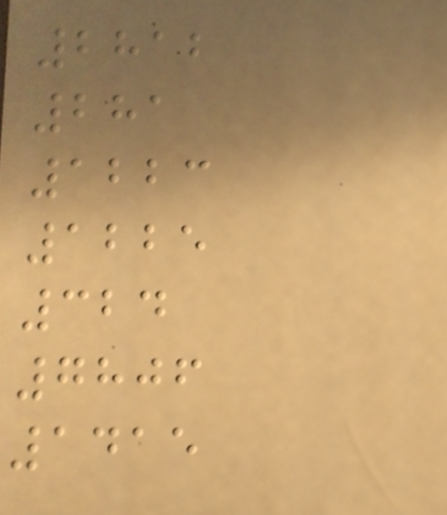2812
281
1223
1225
324
7806
1415
